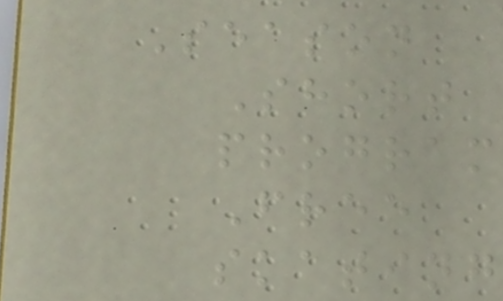Season
Short
program
Free
skating
